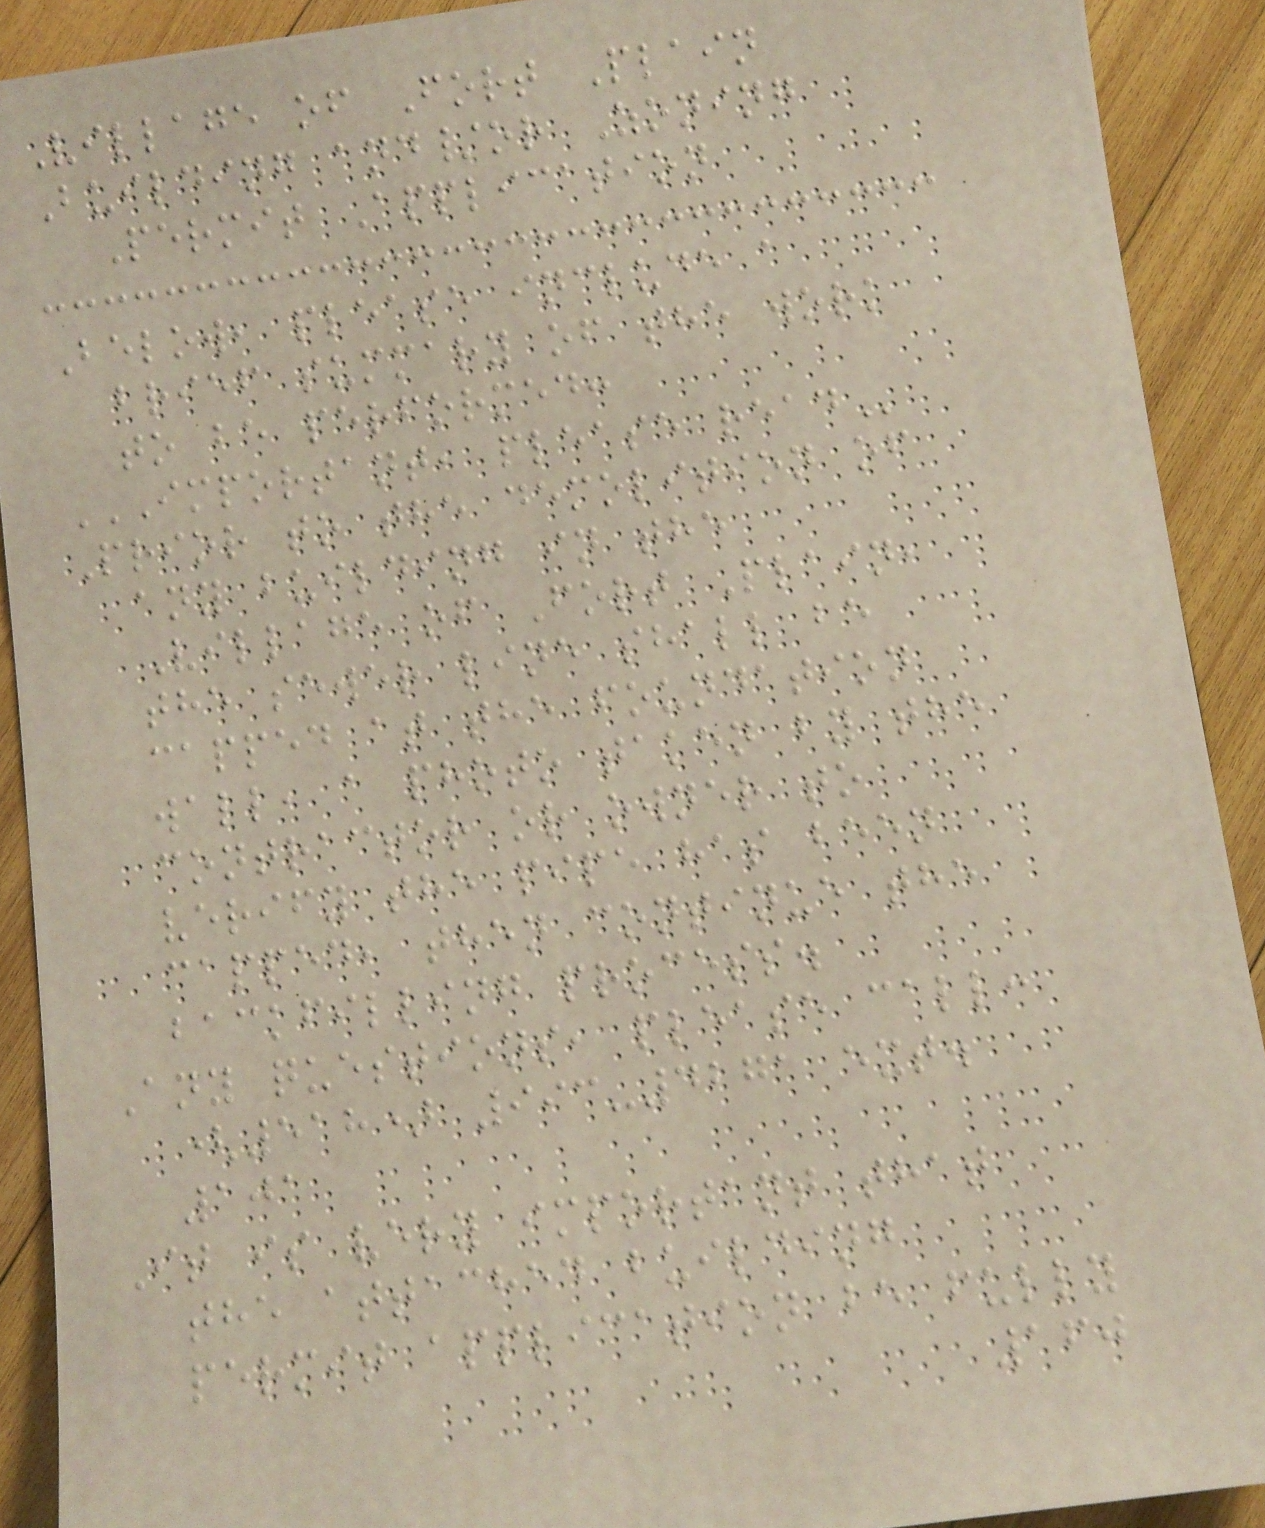Village of Fort Plain
Building and/or Zoning
Permit Application
Below, please include a
brief summary of the work
to be performed:
IMPORTANT, PLEASE READ
Prior to the demolition of
any building in the
Village of Fort Plain,
the sewer line shall be
capped at the foundation
wall, a photo taken by the
contractor or owner to
verify the pipe has been
capped, then continue the
backfilling process.
Any questions, please call:
(518) 993-4271 ext.
101
It is very important that
the attached building
permit application be fully
160
